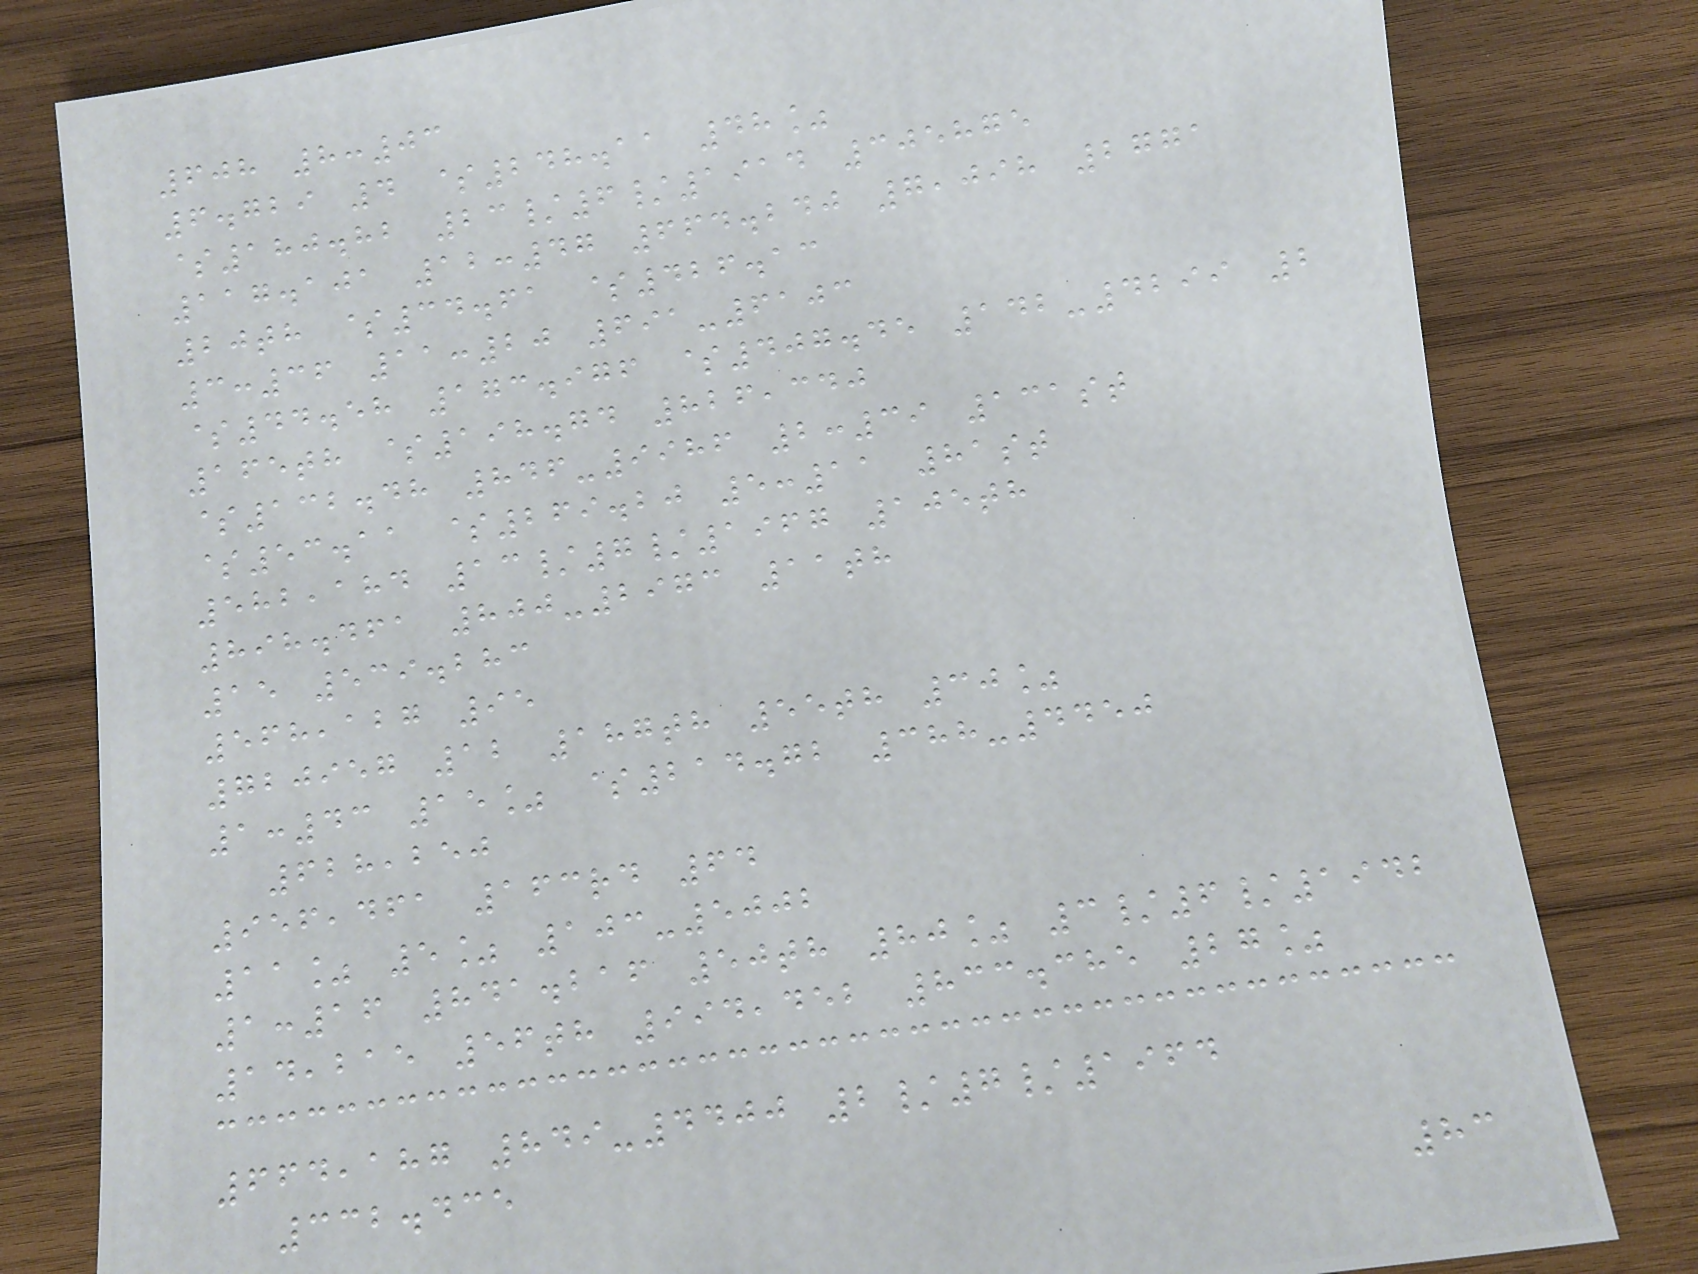608 8:03
6.729 4 $248.11 48%
$180.82 23/6/1914 305875
117.101 12:47 664.240 7,098 2771
20th $34.61 $426.13
3:36 11:20 691-6103
$44.58 173.976 $407.45 142-4299 2
165th $198.74 826,340
$132.48 846-9986 2:39 131st
$53.11 $269.20 5:11 81st
582,184 13/7/1967 105th
898.461 800-2973 11th
15 539.283
568,127 95
720957 12 187th 55th 30%
1:43 15% $214.72 388-4450
628,250
956,461 163rd 64
11% 5% 103-5002
1:16 841.216 50th 80% 3/6/1942
14,215 56th 994,452 833.385 27%
664,187 849-4400 2/7/1964
332.435
83
